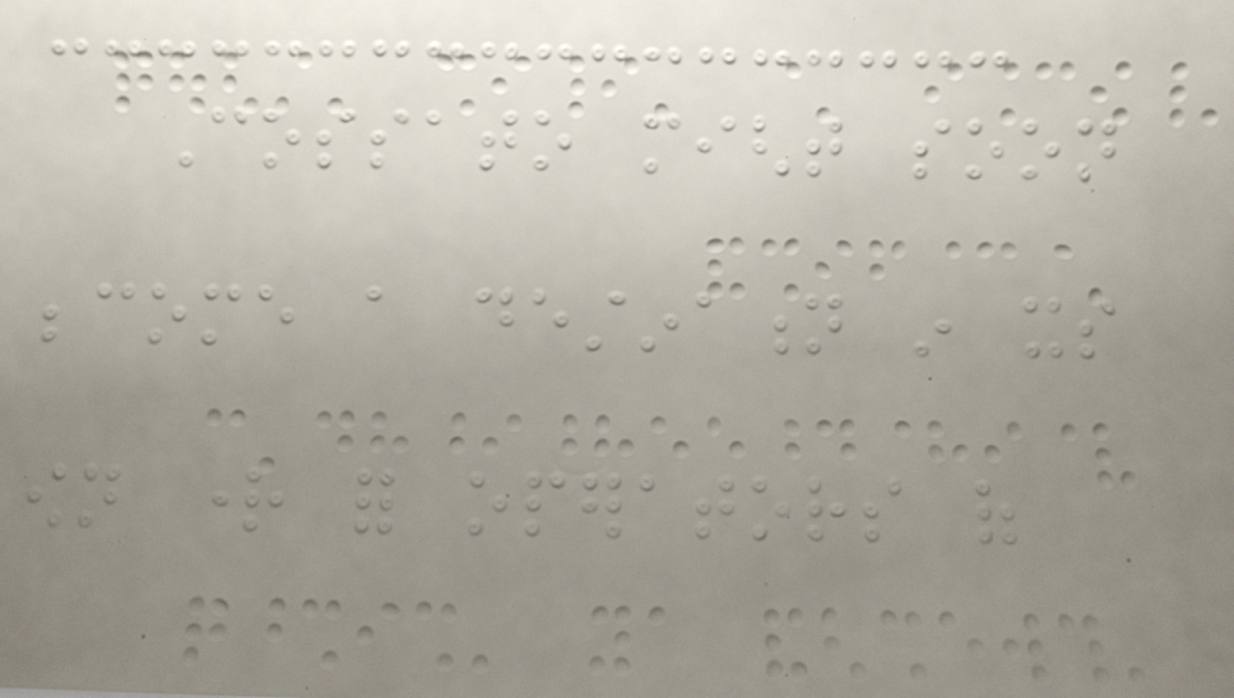Cossato might soon
become a destination in its
own right for operators of
